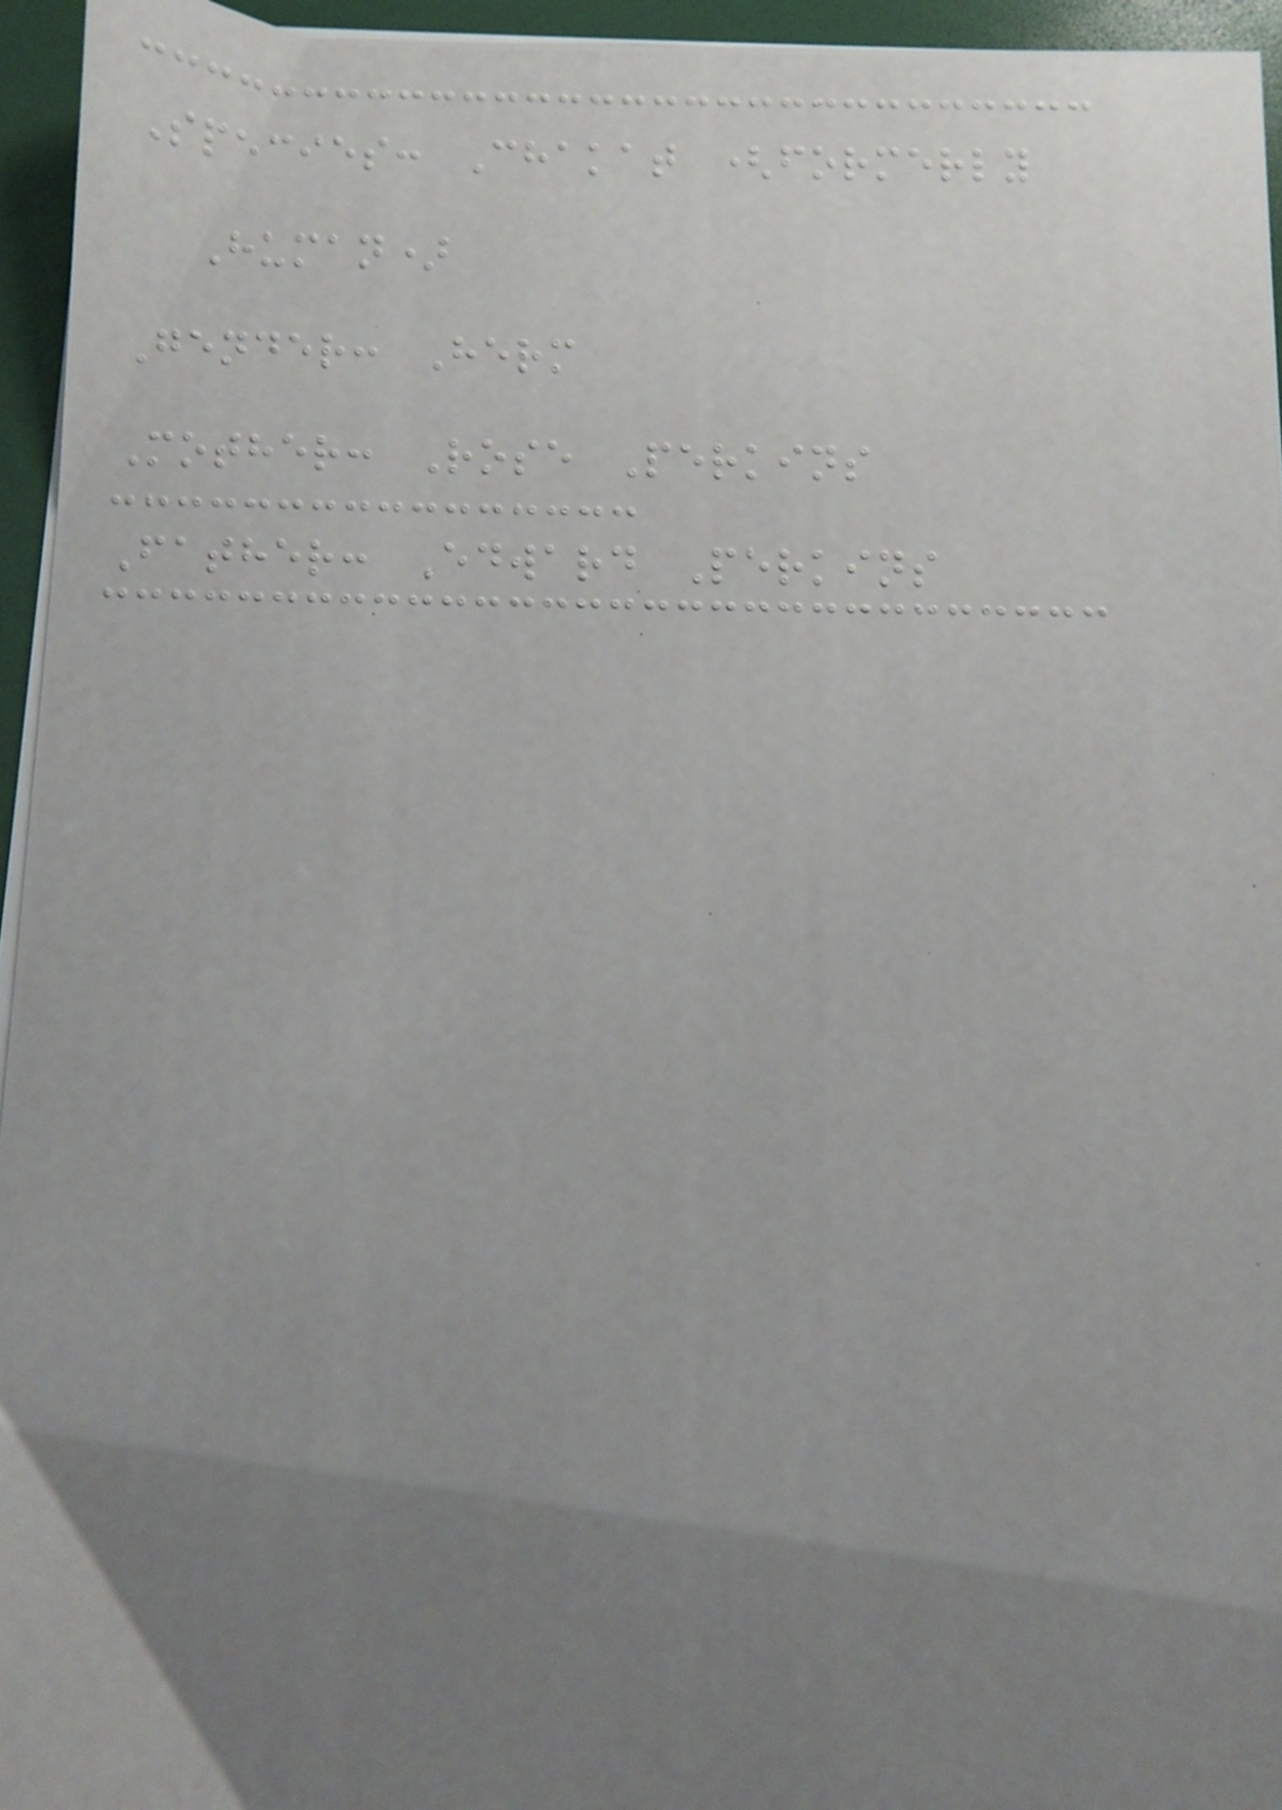Species: Chakat (formerly
Human)
Gender: Herm
Mother: Rose Perkins
Father: Edward Perkins
